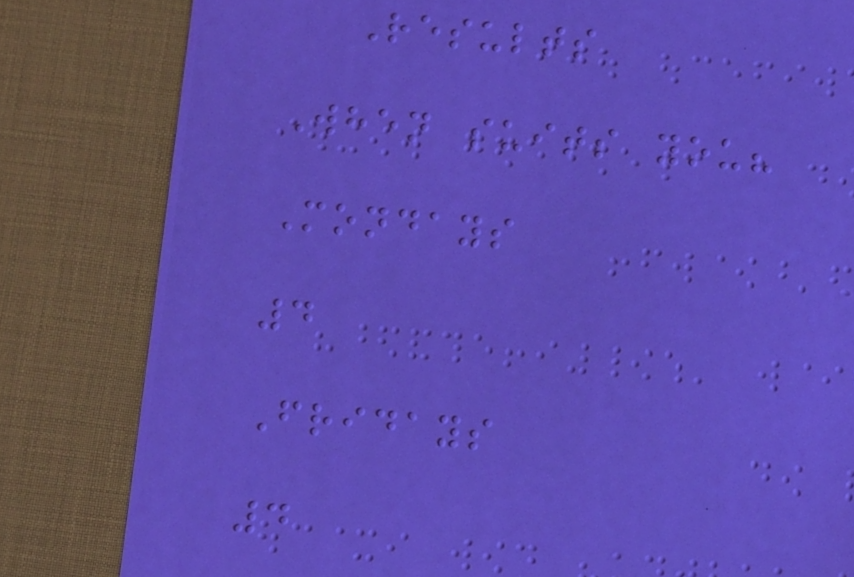Results
When suits you?
Mondays
4
Fridays
4
